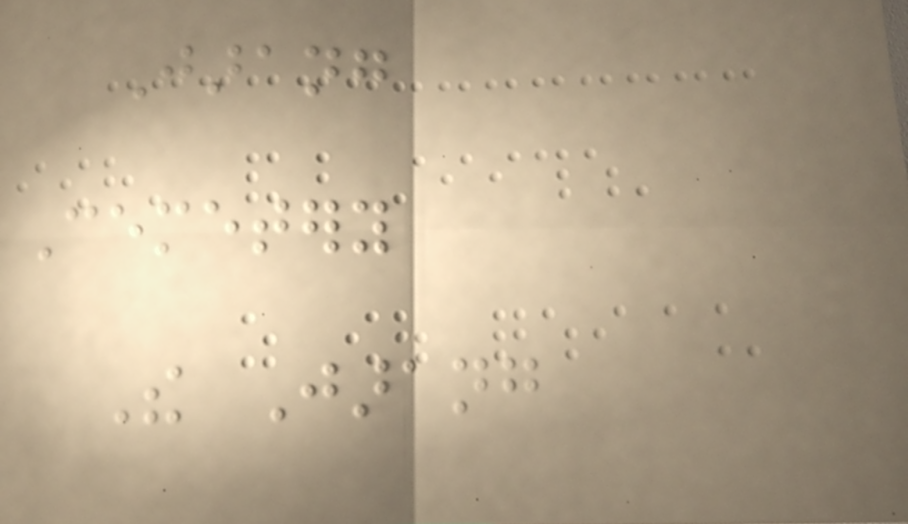Jarang
Cemetery
The Jarang
